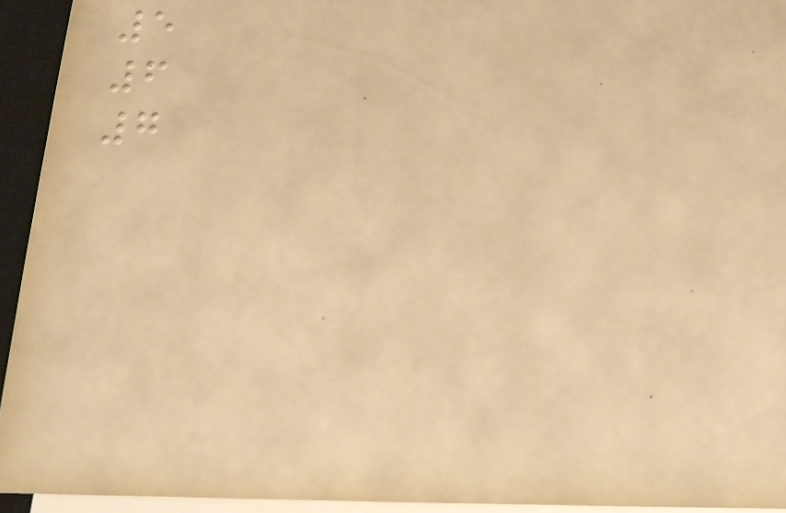5
6
7
